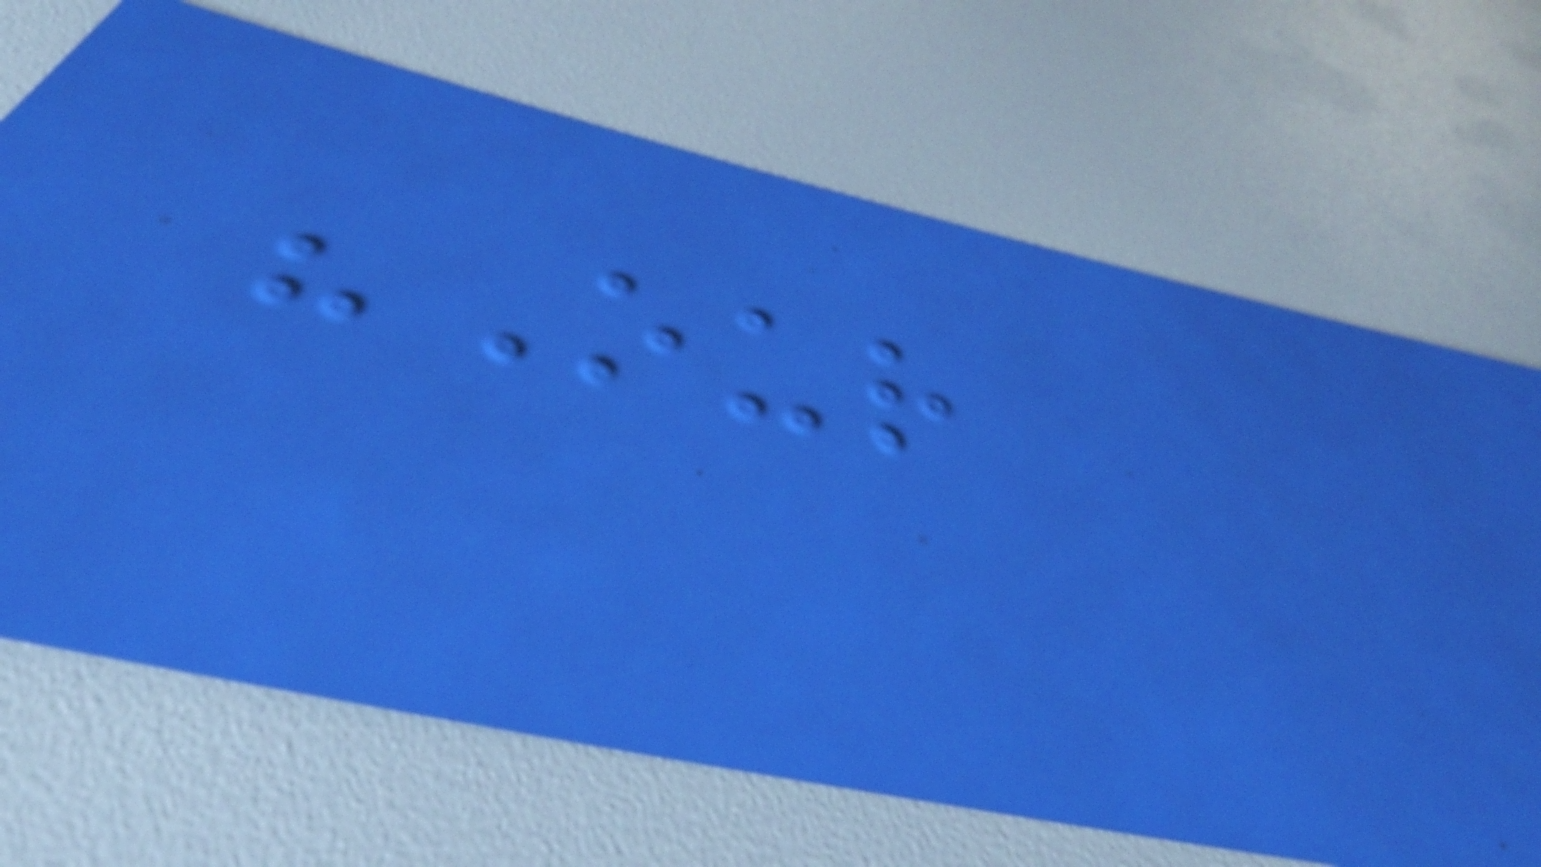"Our
